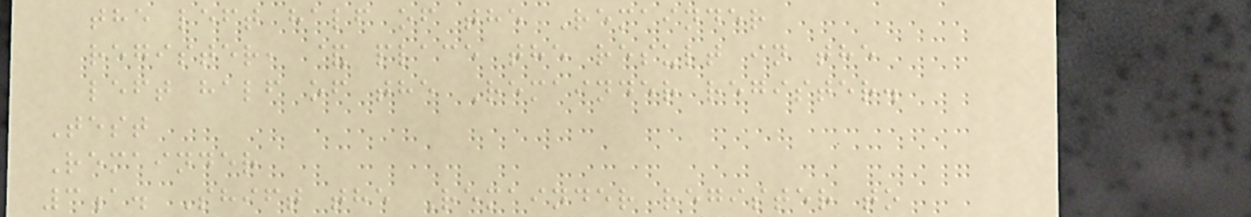the left half of the Remainder
register, & place the result in the
left half of the Remainder register.
Test
Remainder
3a. Shift the Remainder register to
